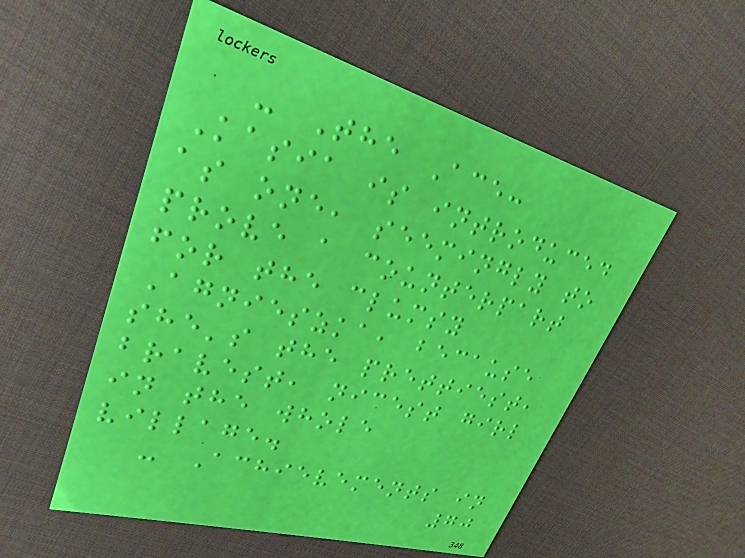- The Ace:
Kasia is introduced
as one, seemingly to
prove a counterpart
for the clumsy
Agnieszka, because
she's the prettiest,
bravest, nicest girl
in the whole
village.
- Achievements in
70
